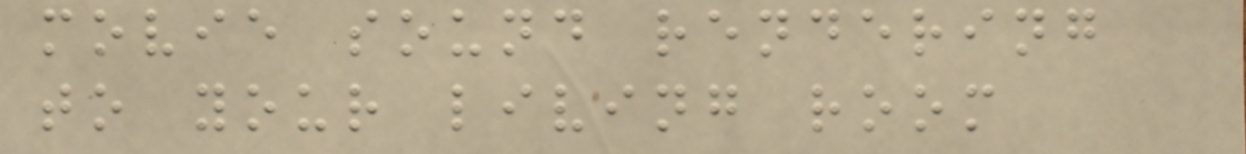movie sound rendering
to your living room
